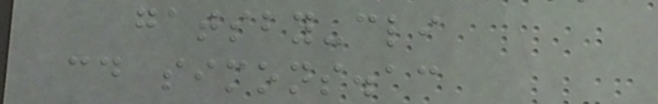gatsby-cli
cd simons.ac
